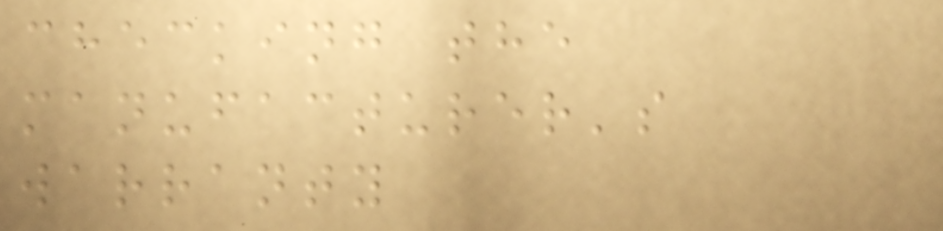checking the
manufacturer's
warranty
